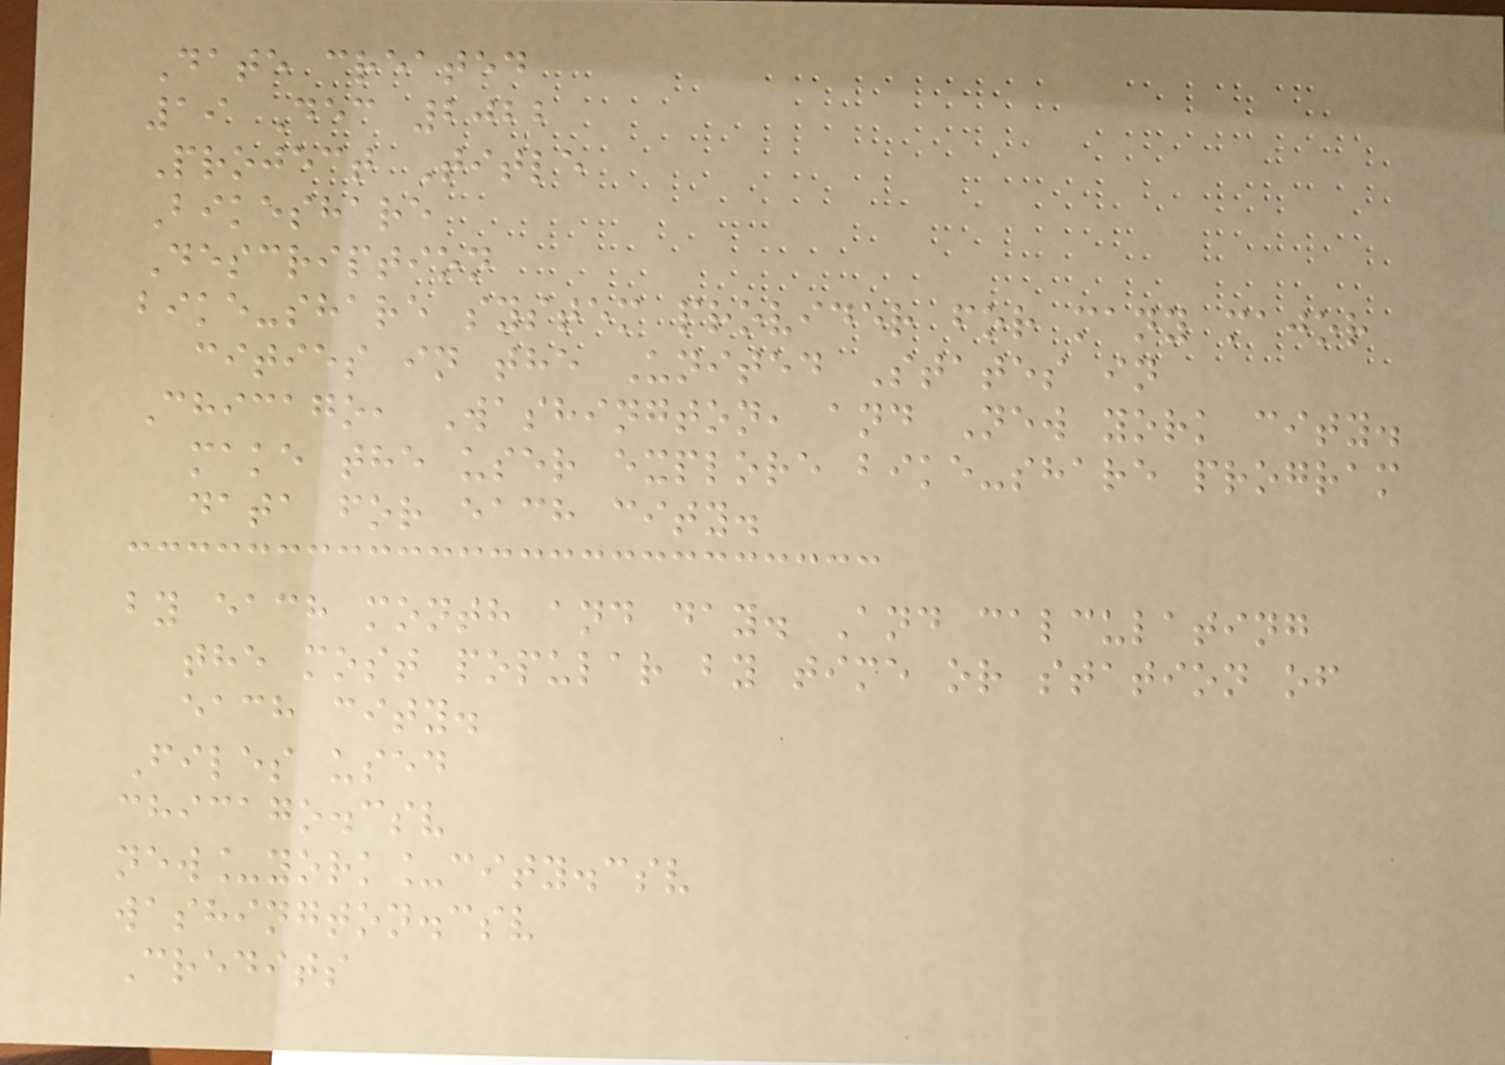Date created
19 Dec 2022
Project Title
Bikeshare
Description
bike-share system provider for many major
cities in the United States in
Chicago, Washington, and New york city.
make the user explore bike-share program
data for each city.
by each month and day. And calculating
the most popular by time or station of
each city.
Files used
chicago.csv
new_york_city.csv
washington.csv
Credits
